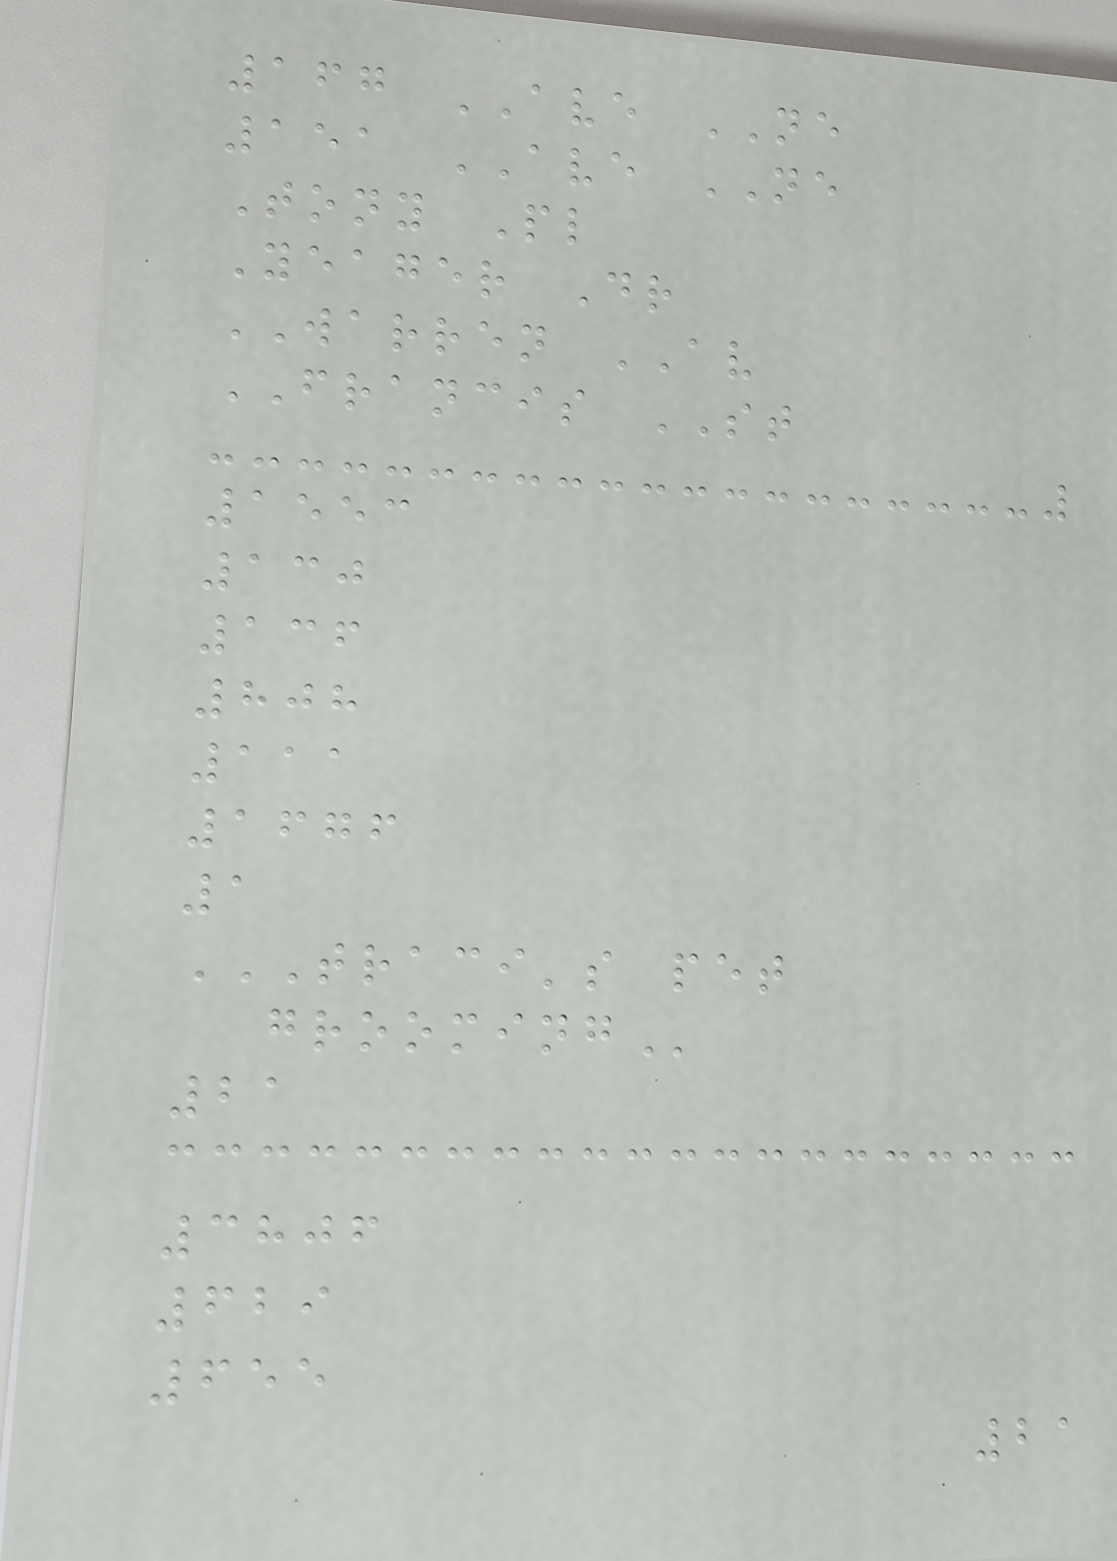167 AVE NE
151 AVE NE
Tony Pl
Yeager Dr
WARREN AV
FRANCIS ST
1553
130
136
808
111
1676
1
TRACI'S PET
GROOMING
21
3806
629
655
21
